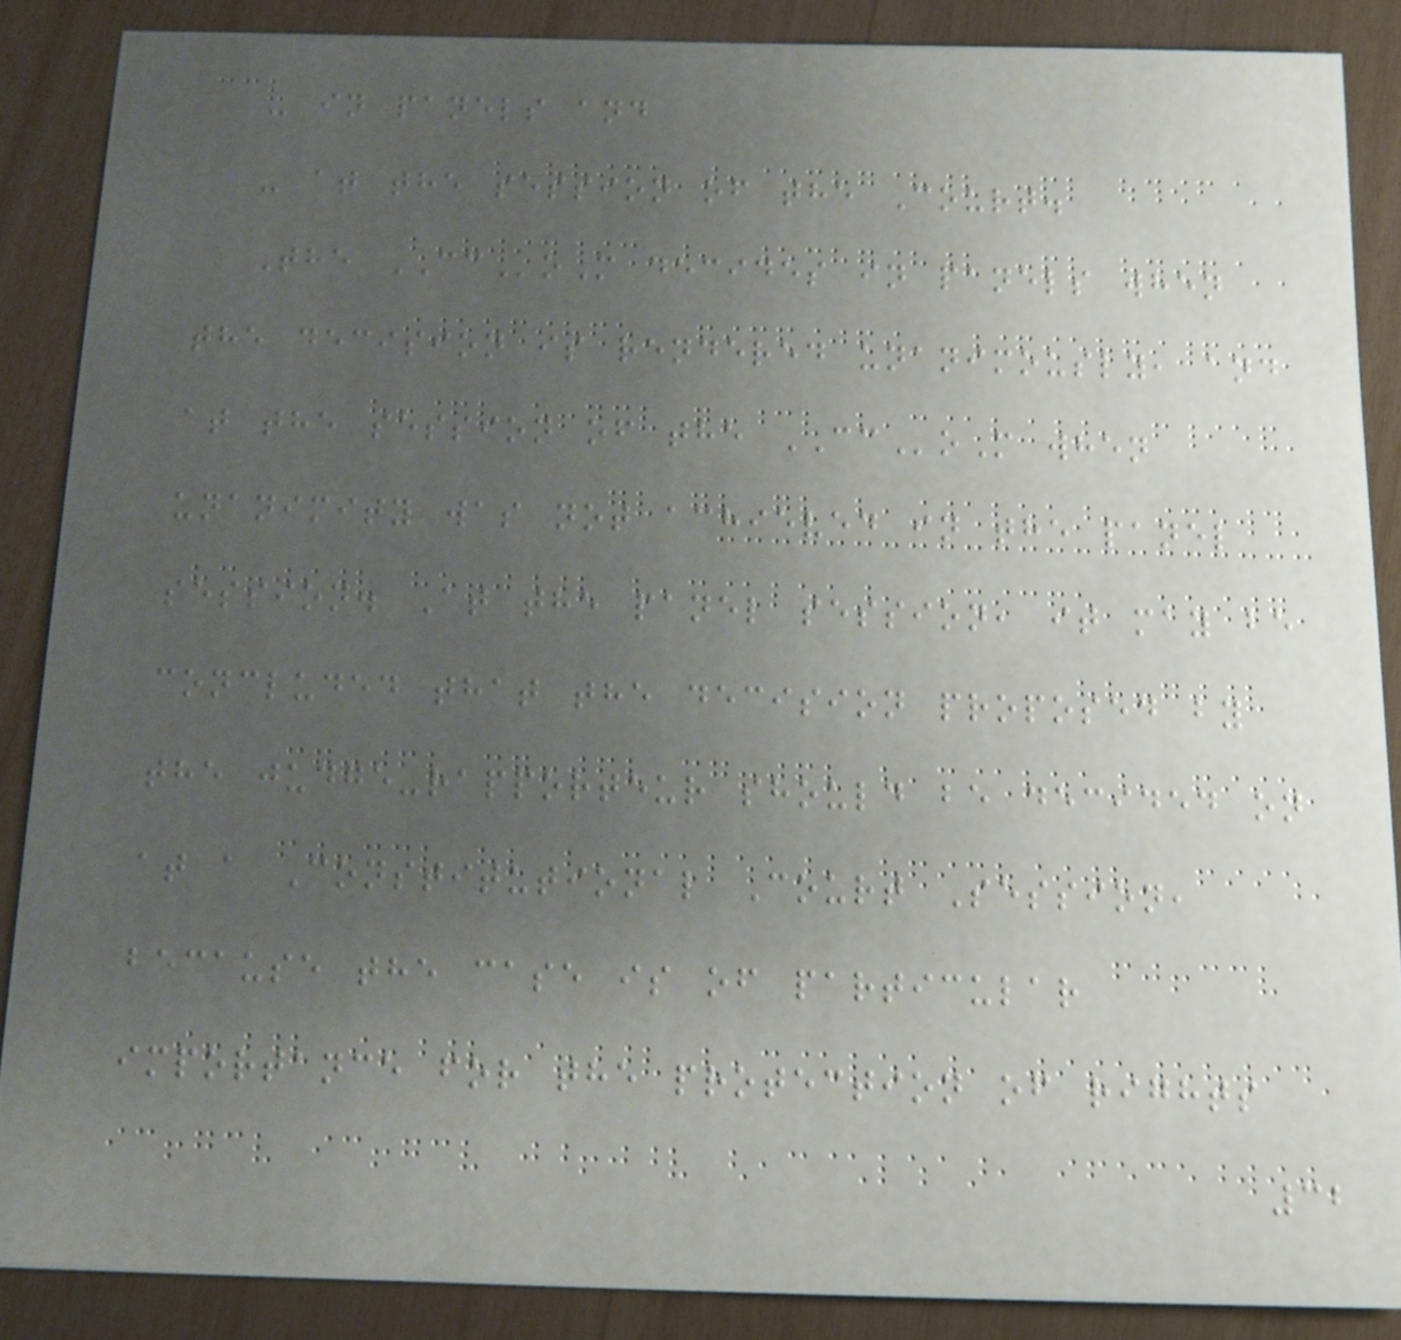- in panels and
- at the session of the Court.
The CCoM decides in panels when
the decision is rendered unanimously, and
at the session of the CCoM when
unanimity was not achieved in the panel
session. At the panel session, it may be
concluded that the decision proposed by
the judge-rapporteur should be decided on
at a Constitutional Court Session,
because the case is of particular
importance for the protection of rights
32
